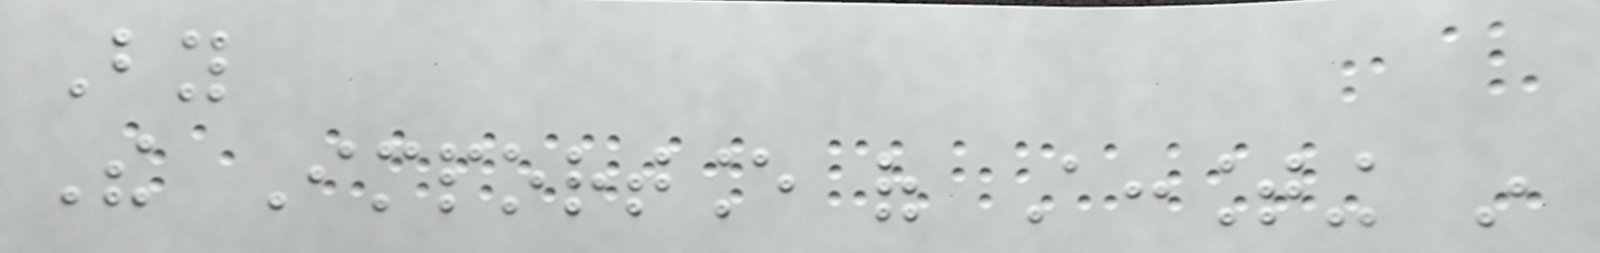By
The Importance of Accounting in
